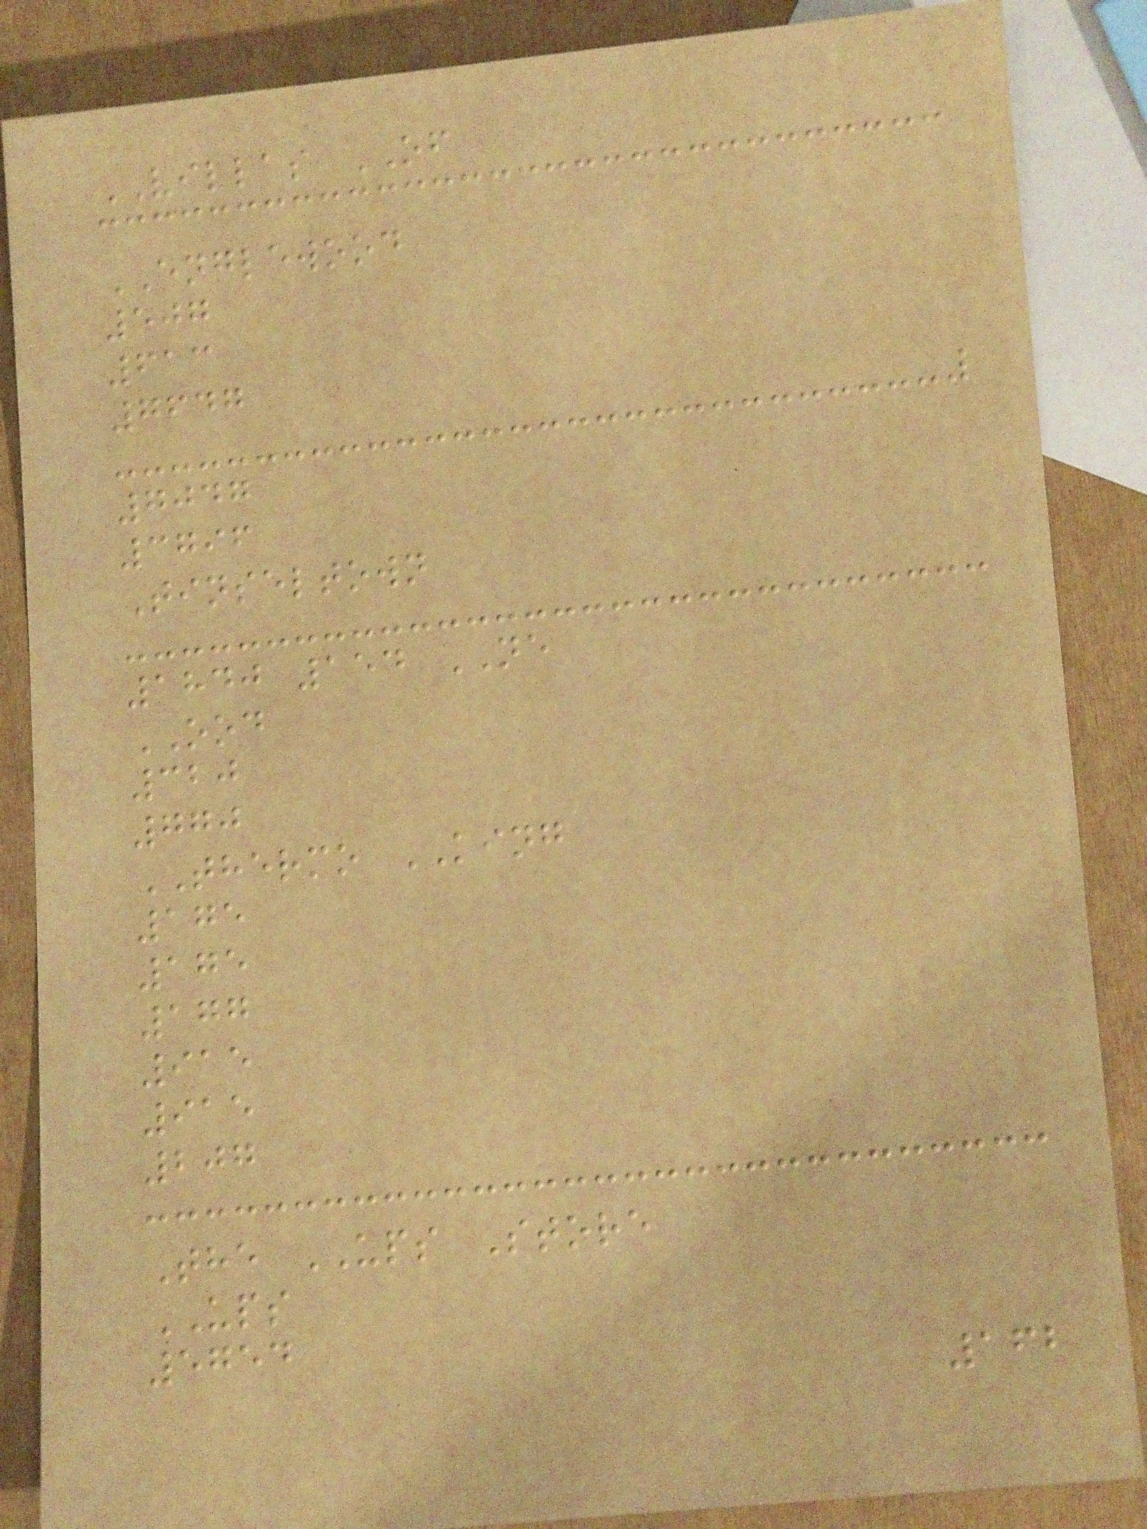VILLAS OF
ENGLEWOOD
507
613
7647
7047
3796
Tinseltown
1840 154 NE
OOD
320
770
THERMO KING
175
175
177
915
915
207
The UPS Store
UPS
5754
162
